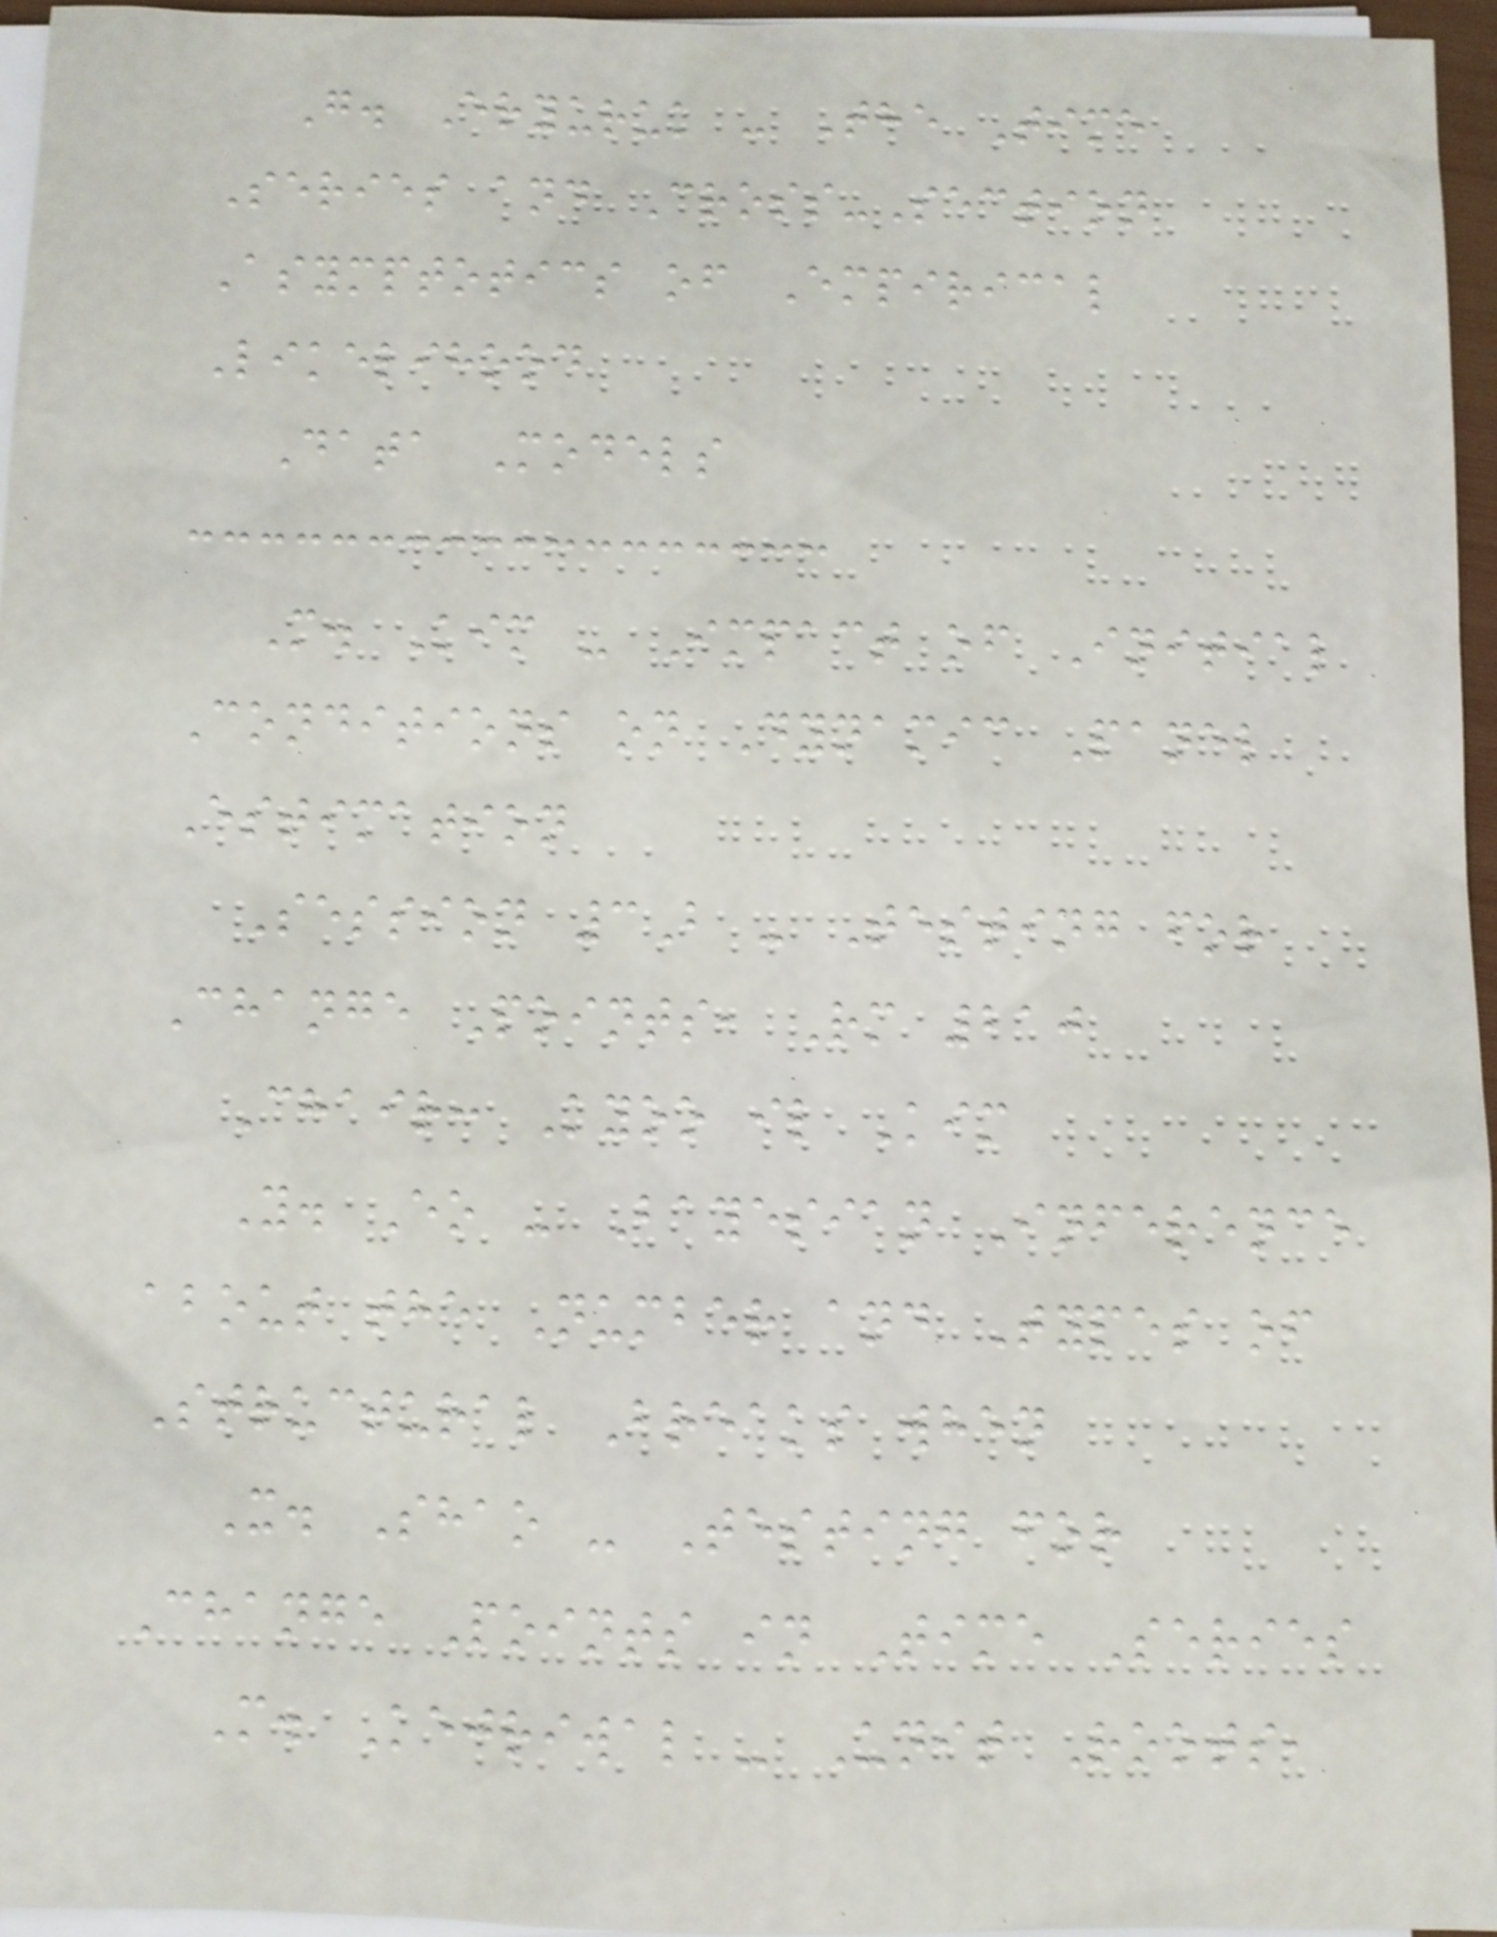G. Eryuruk - The Time
Series and Cross-Section
Asymptotics of Empirical
Likelihood
Data Models
M. Kim - Impact of Initial
Conditions on Dynamic Panel
Estimation
Session 3B - Testing for
Change Points, Rm 210
Chair: Kyoo il Kim
Y. Eo - Bayesian Inference
about the Number and Types of
Structural Breaks when
X. Shao - Testing for
Change Points in Time Series
M. Kejriwal - Unit Roots,
